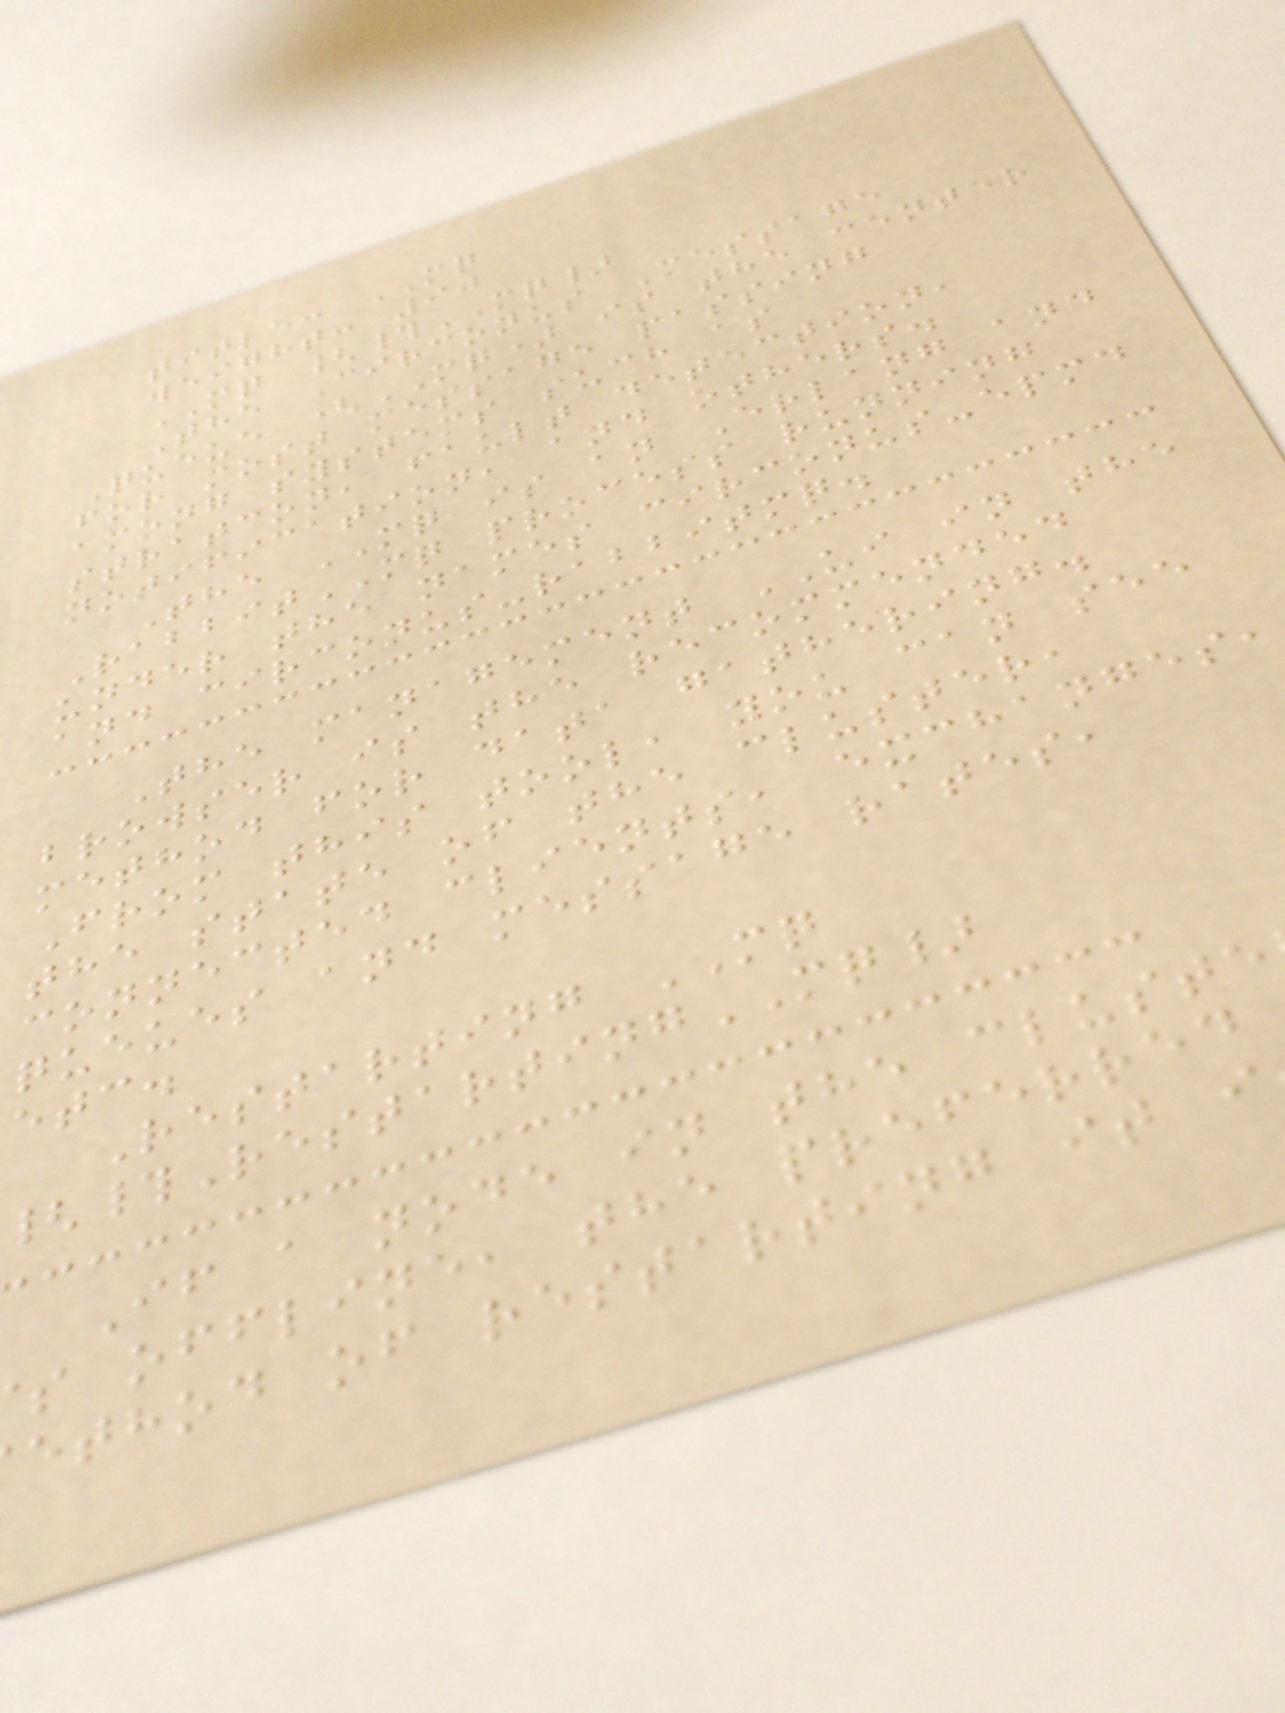title: MQ
weight: 90
MQ {#MQ}
The Circonus Message
Queue (MQ) is the center
for most message passing
among systems such as
stratcon, fault detection,
notification, and others.
The MQ is an Erlang and
RabbitMQ process running
under the names circonus-epmd
and circonus-rabbitmq.
The management UI in the
browser is the recommended
method for data gathering.
From this tool, you can see
the state of the cluster,
connected clients, exchanges,
queues and message rates,
etc.
Restarting MQ
#RestartingMQ}
If a node in the cluste
s offline, the preferred
ethod of restarting it i
